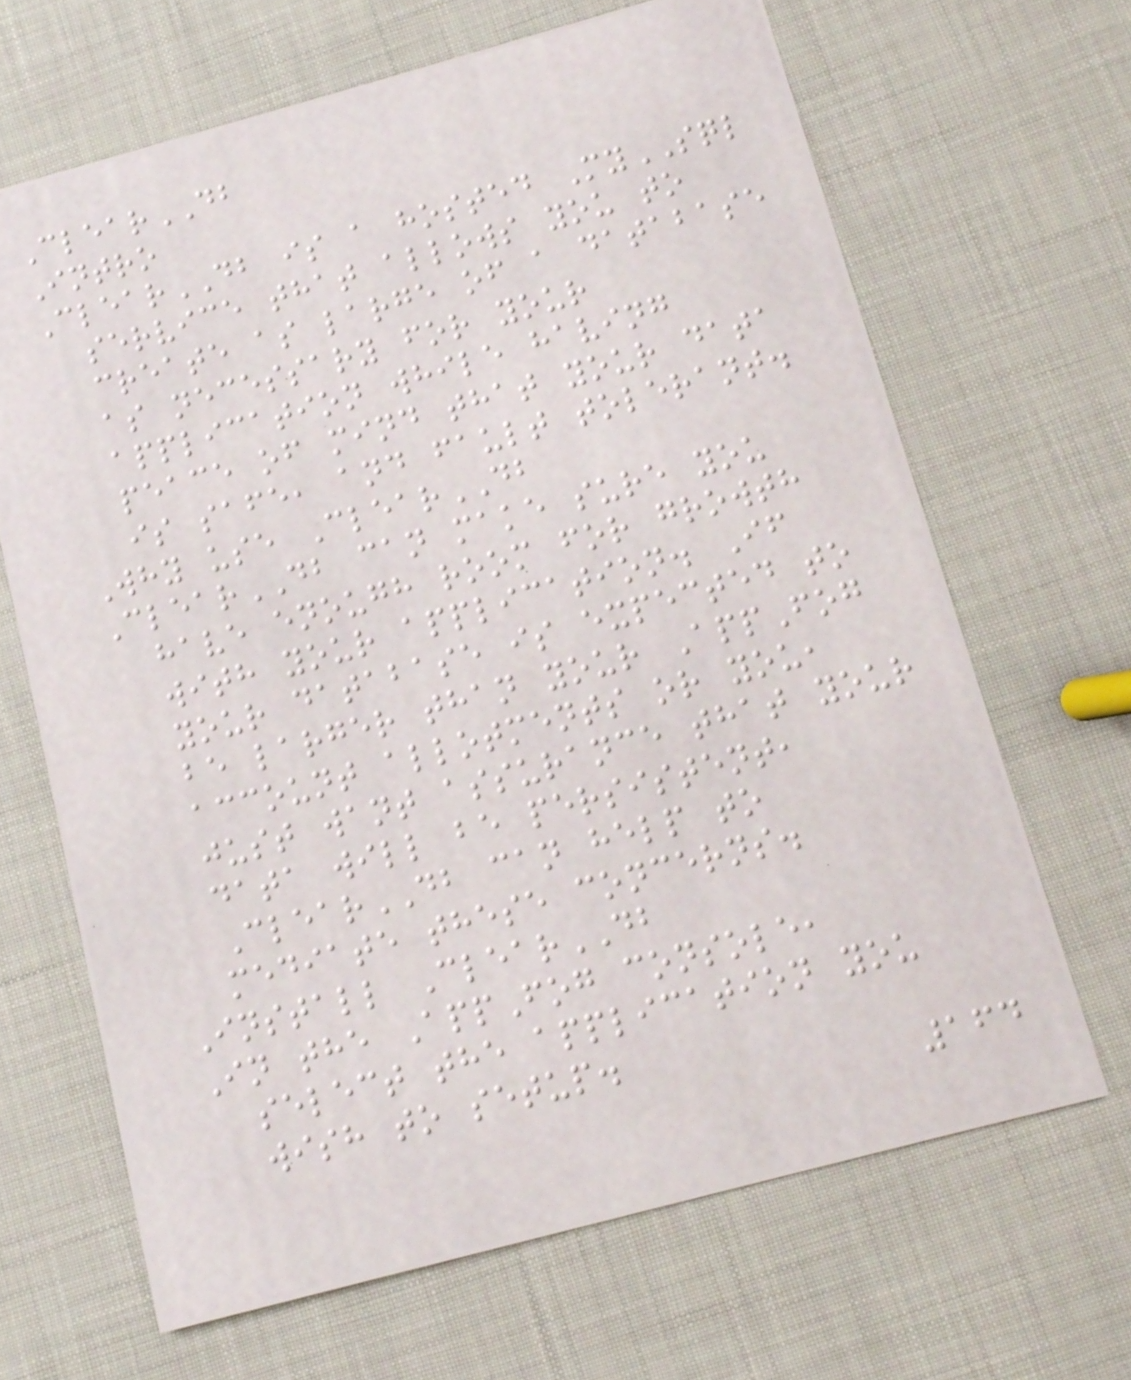ClearDB
Intro
ClearDB is a hosted MySQL
service that allows you to
create as large of a database
as necessary for your
application while having
peace of mind that your data
is safe, and fault tolerant.
Why use ClearDB
ClearDB can make sure you
have enough room for growth
with your application. If
your database is expected to
be larger than your AppFog
account allotments or you,
just want assurance that your
data will be persistent,
ClearDB can help to
mediate these concerns.
Install ClearDB
In the AppFog console,
select the application you
wish to setup.
164
